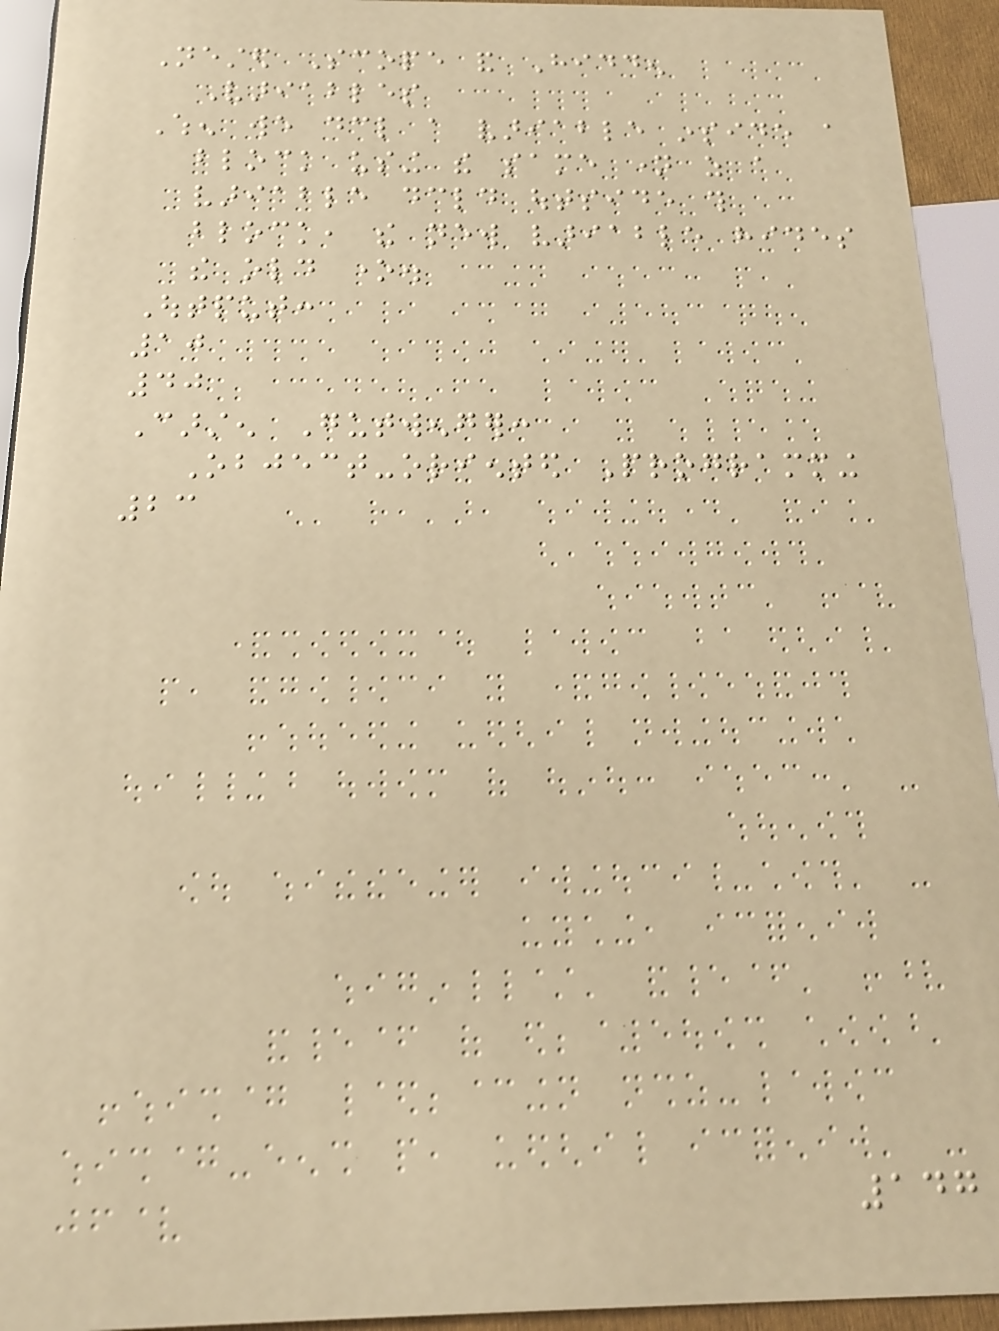Nested Scope and Hidden
Variables
When we declare a variable inside a
block using the same name as a
variable declared outside this
block, the new variable hides
the old one.
Output:
10
40
Carsten Gutwenger:
Object-oriented Programming
23
147
